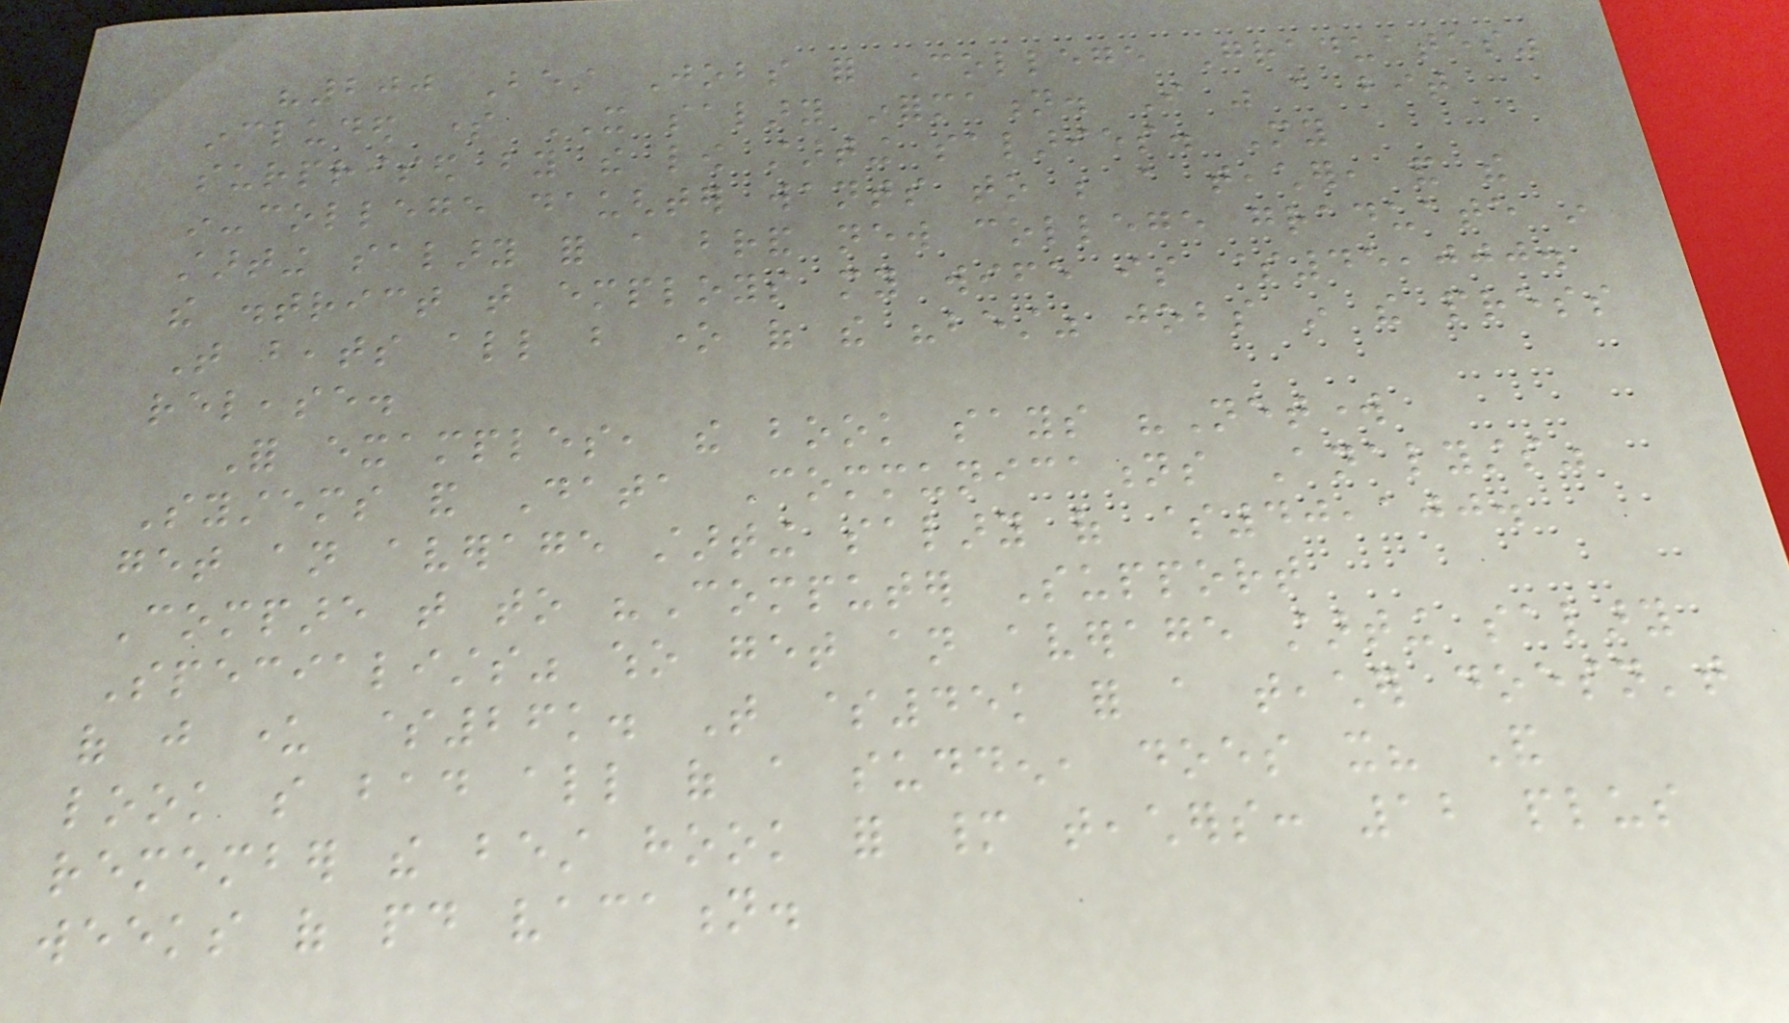"200 Best Jobs for College Graduates"
included some IT salary information. I was a bit
surprised by the low starting salaries. My
in-college daughter wants to be a teacher, and the
starting salary for a brand new college graduate in
the district that employs my wife is $45,000.
That beats all but one of the "best" jobs in the press
release.
For examples, the book says "Network
Systems and Data Communications Analysts"
get an average starting salary of $40,100.
Compare that to "Computer Support
Specialists" who get an average starting salary
of just under $26k. That $45k for a teacher doesn't
look so bad all of a sudden, does it? And
remember the best hook for many teachers: 12 plus
weeks of paid vacation.
